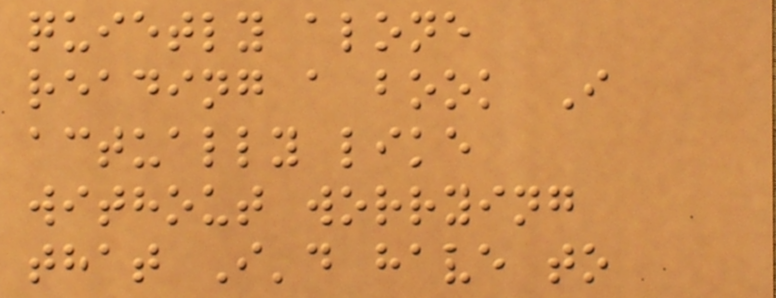quietly alone
reading a book I
actually like
without worrying
that I'd have to
